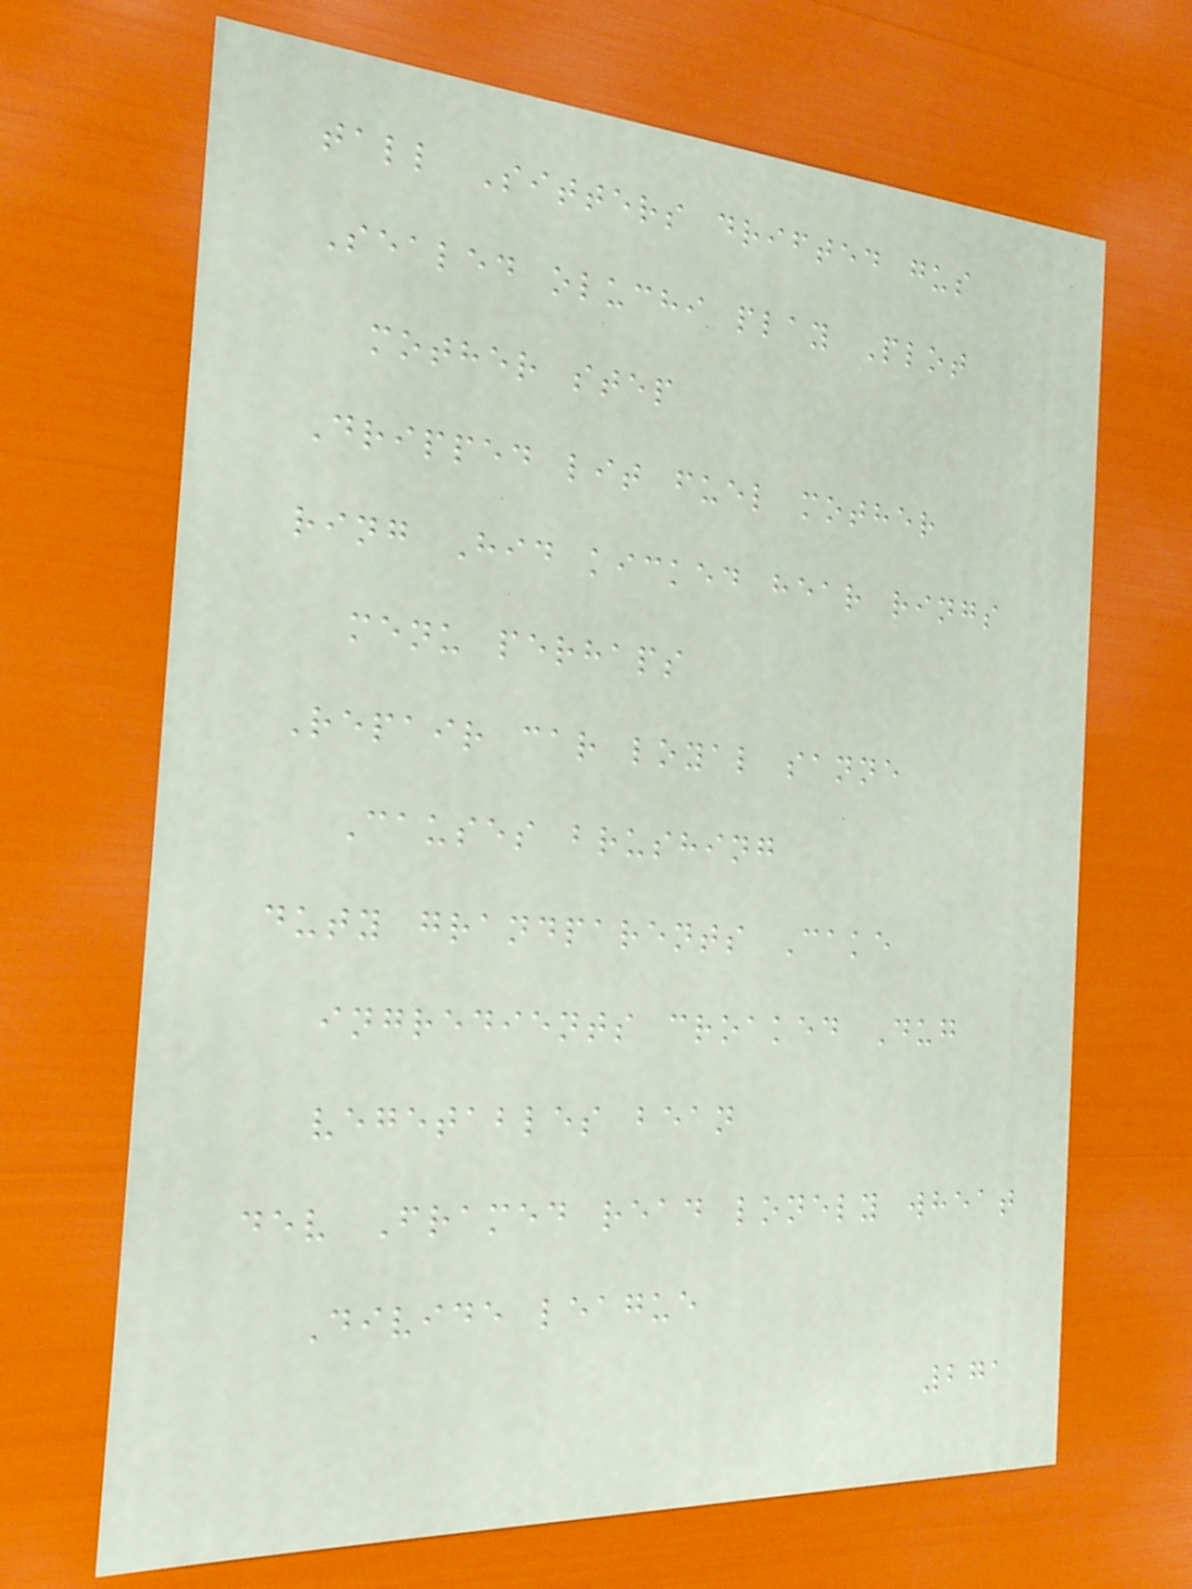tall Sitters drifted gus
Sealed oluchi play Plot
mother step
Dripped lit fuel mother
ring Hid kicked hear rings
menu perhaps
Repair car loyal sanne
Causes brushing
duty grandparents Cake
ingredients croaked Dug
vegetables bean
dev Framed read lonely wheat
Divide league
271
